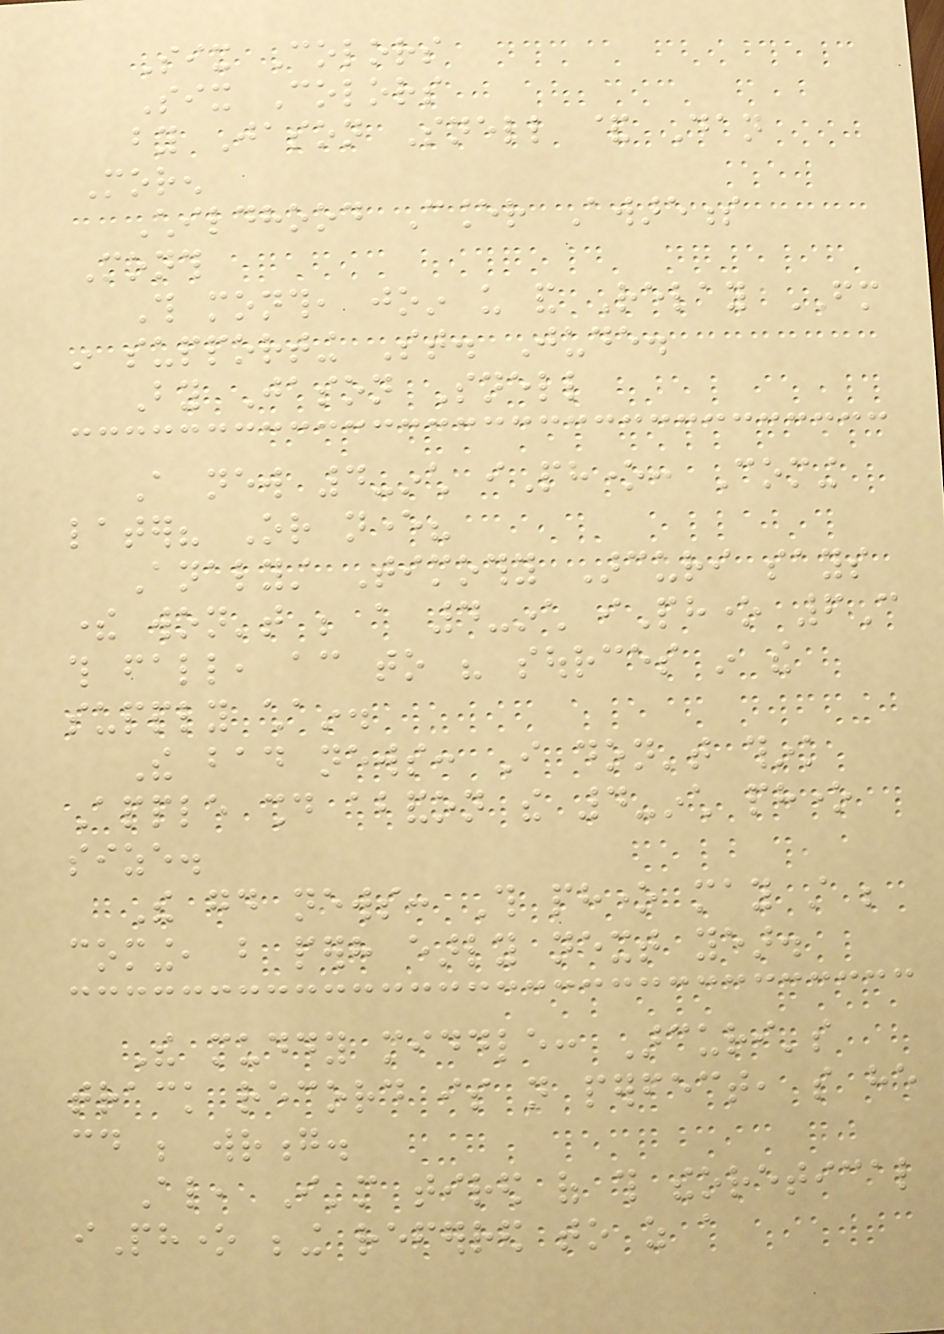Six Colors
Six Colors
by Jason Snell & Dan
Moren
Childhood Cancer Awareness
Month
This month, join us and Relay FM
in supporting St. Jude.
By Jason Snell
A new 4-inch iPhone: Coming
later? Or never?
Analyst Timothy Arcuri says
there won't be a 4-inch iPhone 6C
this fall, according to his sources in the
supply chain.
The bad news: I don't think
Apple should abandon the 4-inch phone
size.
The good news: This phone may still be
coming, but perhaps early next year.
The muddy middle: Arcuri's
track record is not perfect, so he
could be wrong.
Also, I'm tired of this theoretical
iPhone being referred to as a
